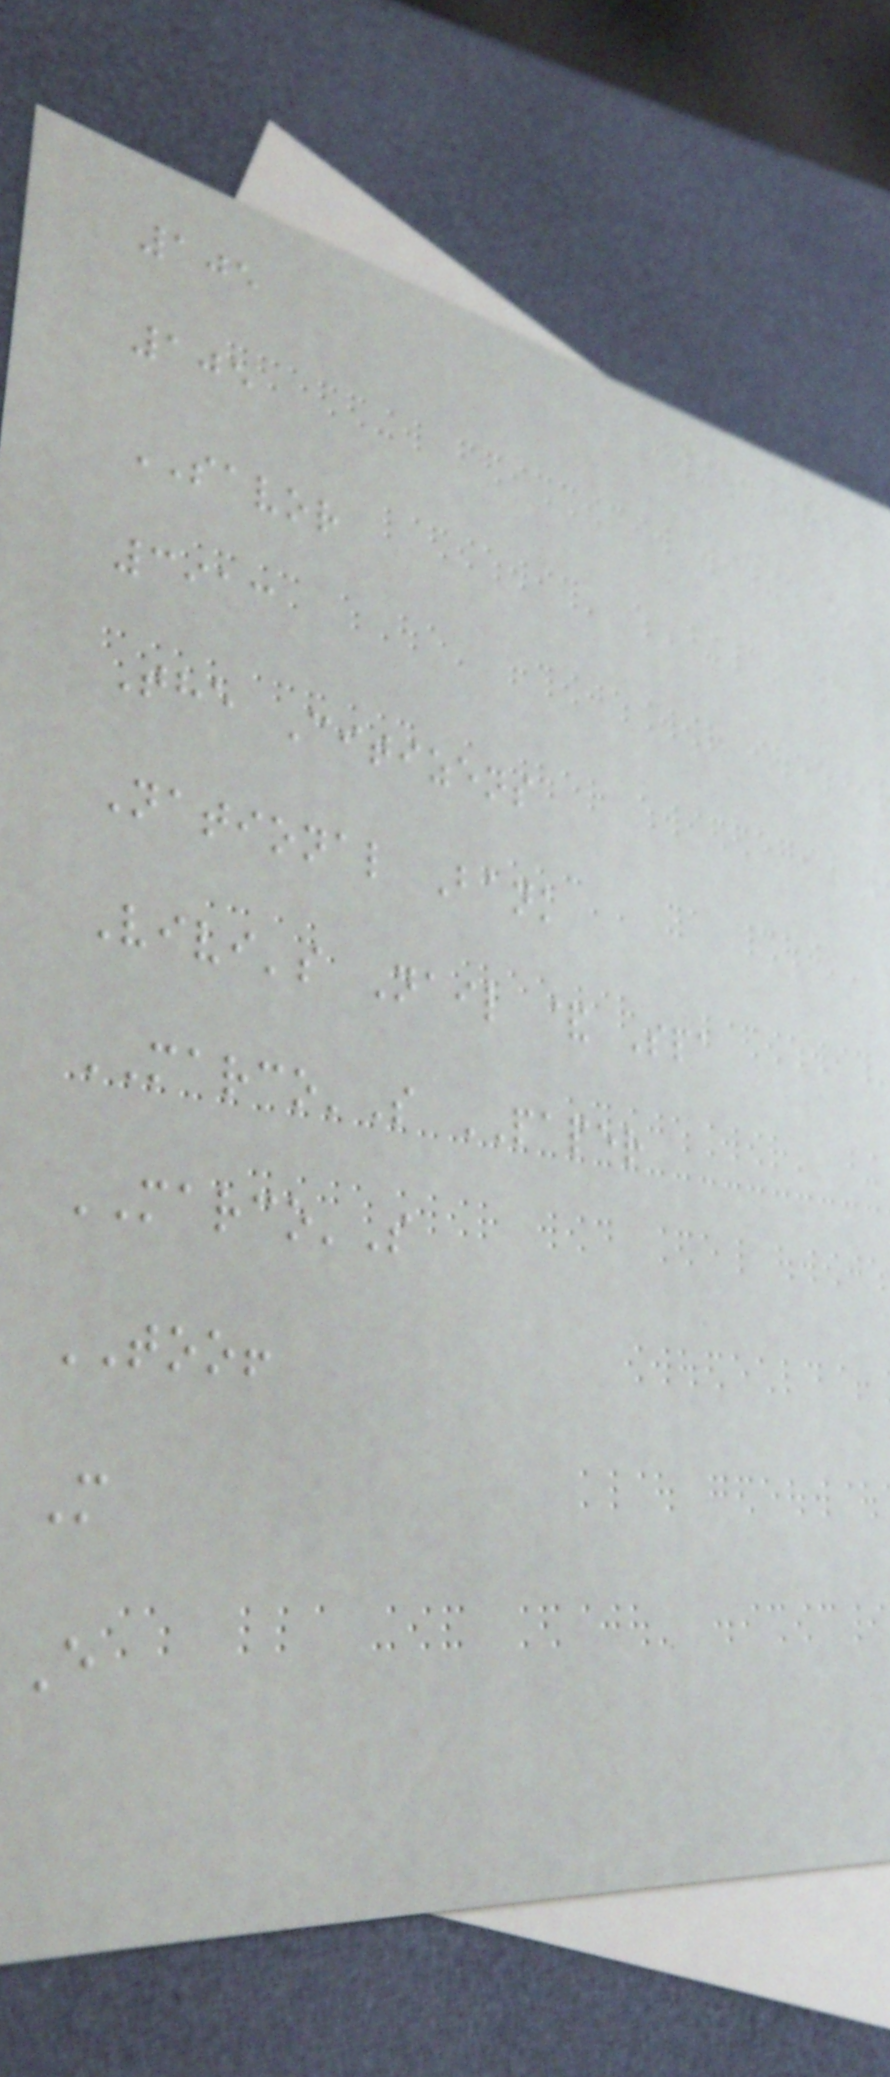105
105
SAVOR
3913
The Citizens
National Bank
Vivi's Nail & Spa
MARCO'S PAPER
MARCO'S
TOO!
M
E
